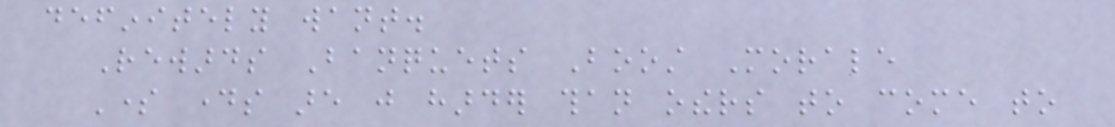definitely want.
Rewards Banquets Boost Morale
Some days are just harder than others to come to
